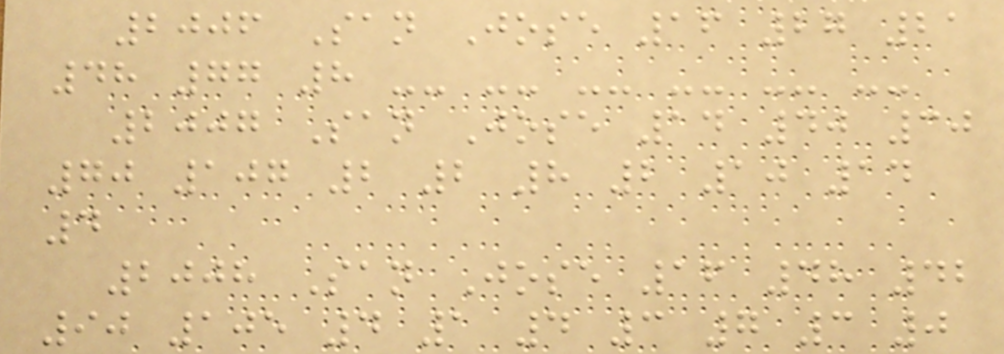2006 San Jose 16 27 21
48 77 8 -- -- -- -- -- --
2007 San Jose 14 40 30
70 107 2 2 8 2 10 14
4
2008 San Jose 16 48 42
90 105 4 1 4 3 7 3 0
